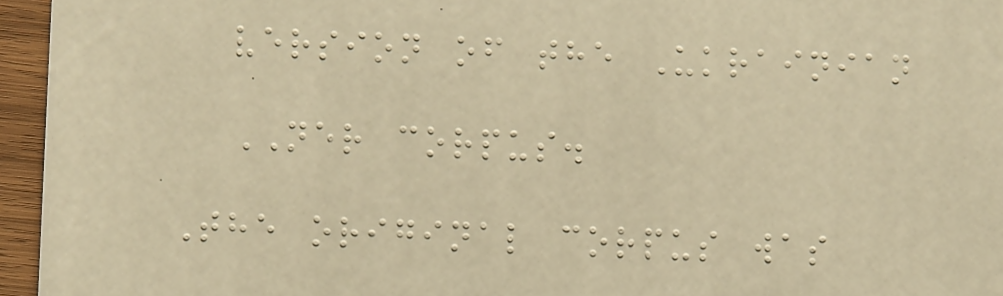version of the Ukrainian
NER corpus.
The original corpus was
